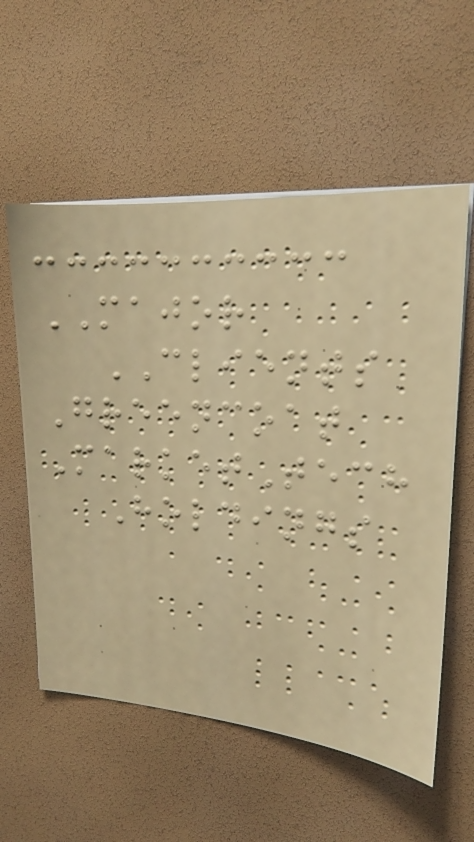MAJOR
CLIENTS
Greencoat
MarketTech
Holdings
